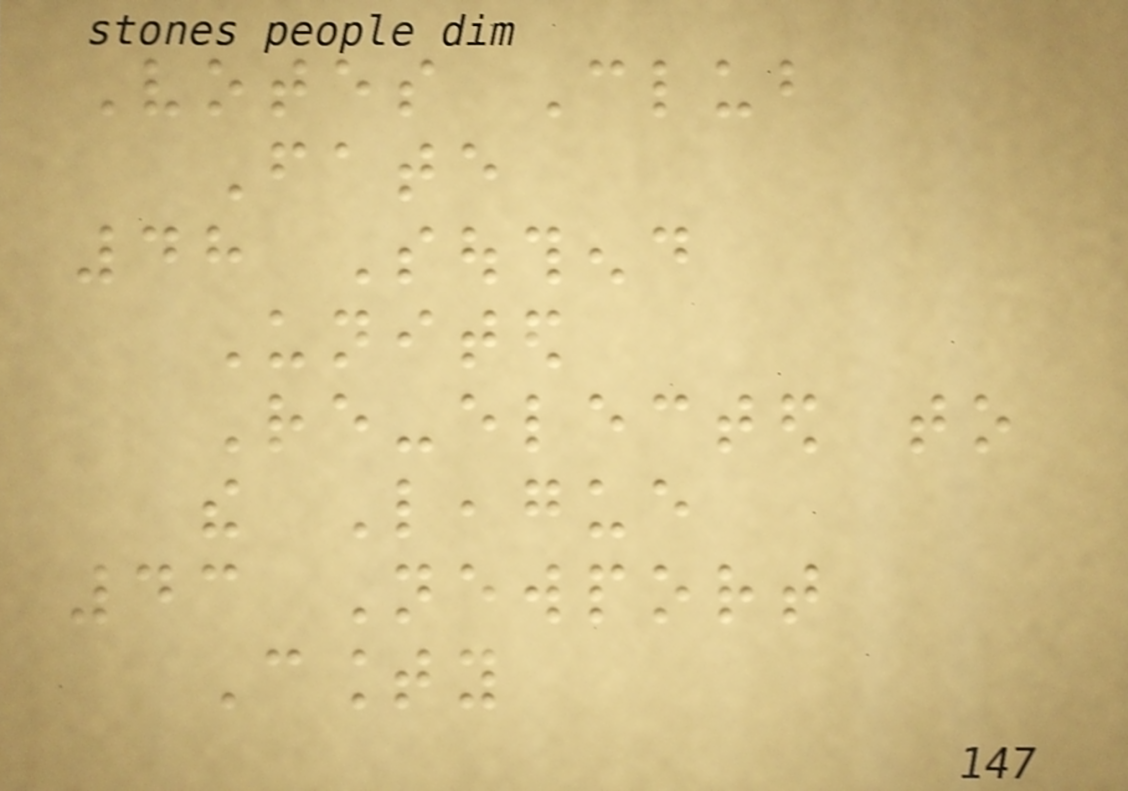Votes Club
Fate
48 Southend
United
Re-elected to
the League
43 Newport
County
